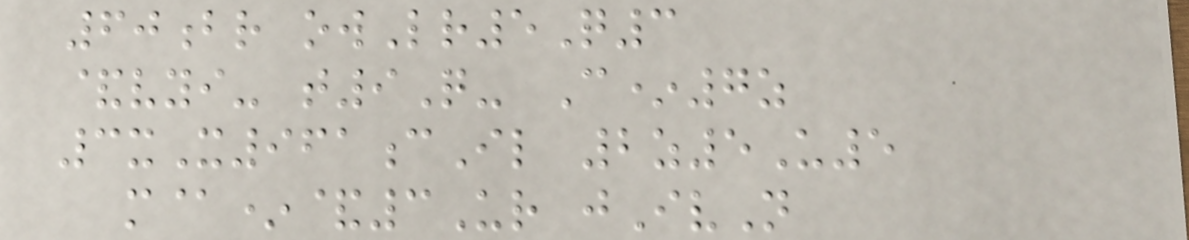60br owLr5Q3
&vyi- t9Q- C*7z
3xX961cIl 2z5U5
m@*&3Ur jIvN
